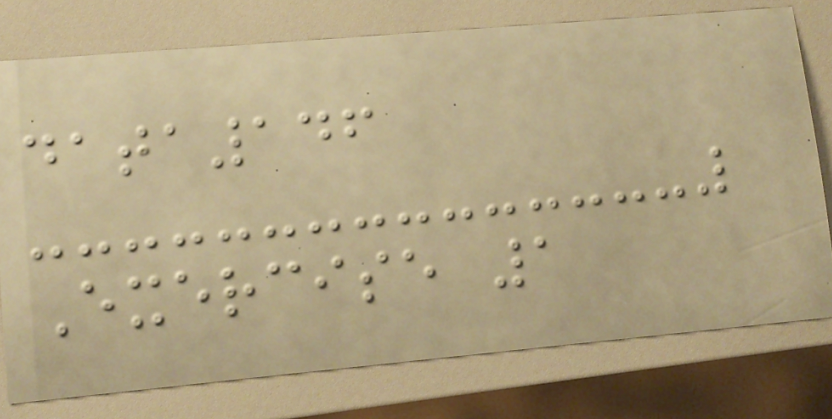data146
Exercise 1
